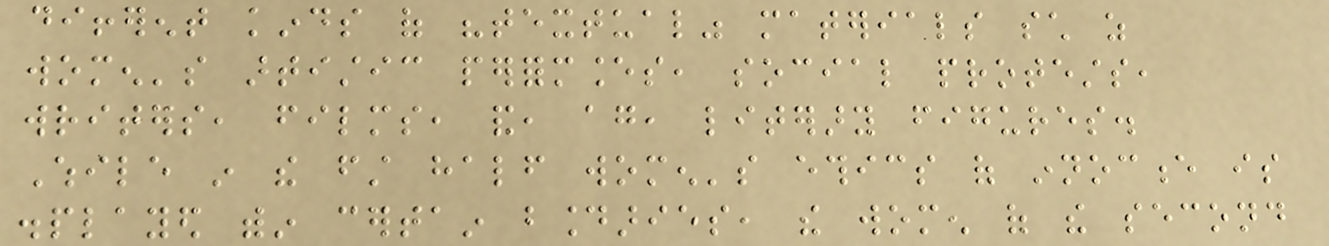different kinds of "textual" materials such as
women's artistic performances, social protests,
writers, films, and, again, literary figures.
While in the first half women's ethics of innocence is
displayed within certain boundaries, the women of the second
